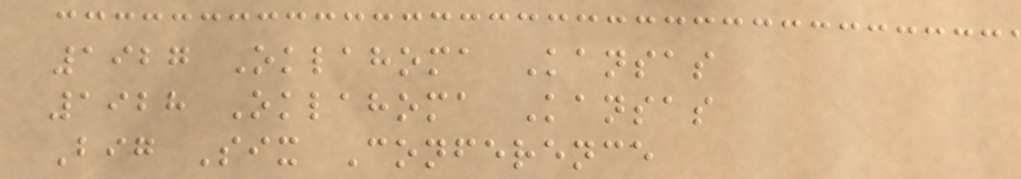1927 Oklahoma Kansas
1928 Oklahoma Kansas
Big Six Conference
